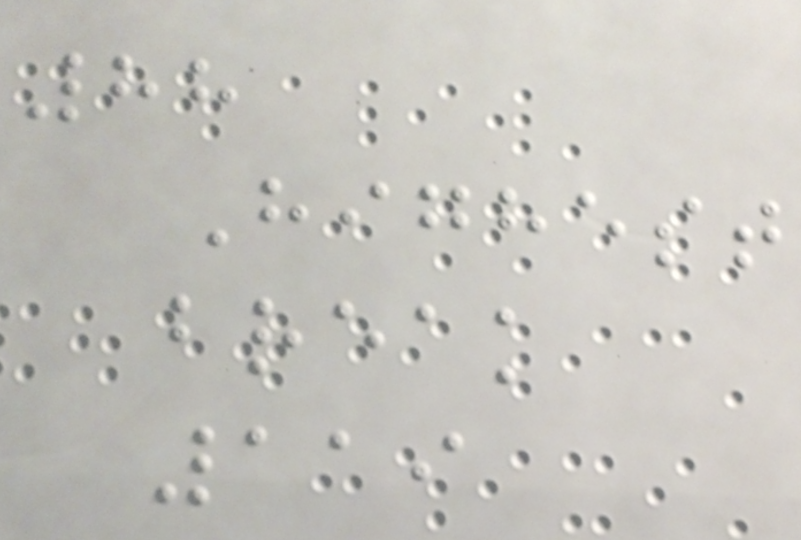88
Highest
break
119
